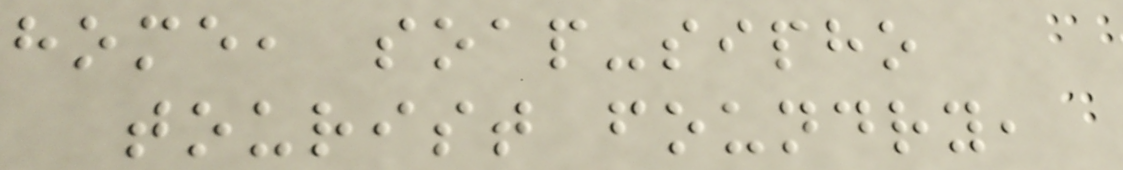home, soap-sipho
tourist foundry,
